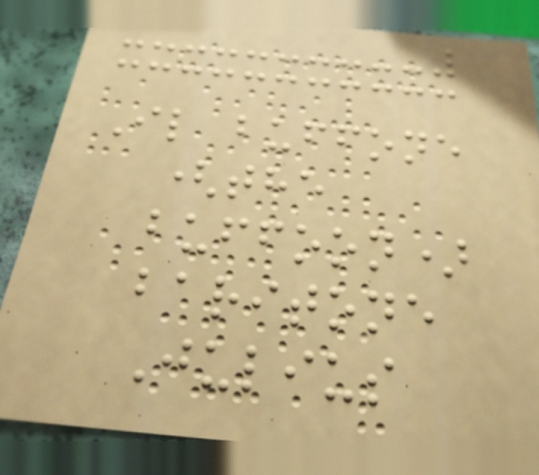Il buffone
(the
buffoon)
baritone
Julius
